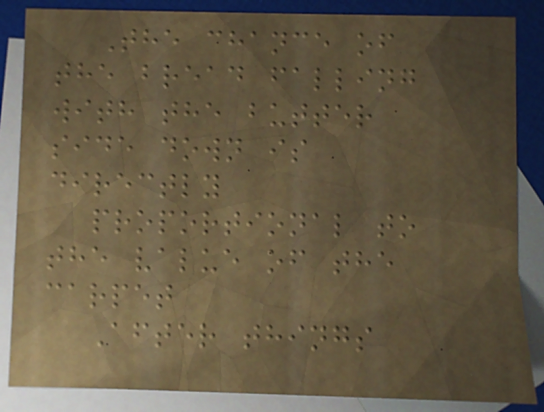The chance of
the bread falling
with the butter
side down is
directly
proportional to
the value of the
carpet
After things
